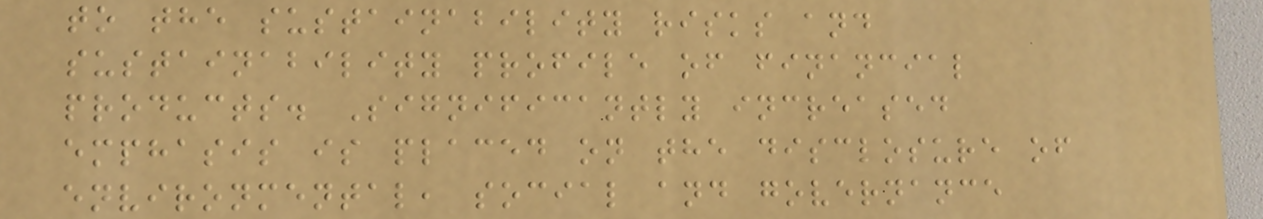to the sustainability risks and
sustainability profile of financial
products. Significantly increased
emphasis is placed on the disclosure of
environmental, social and governance
